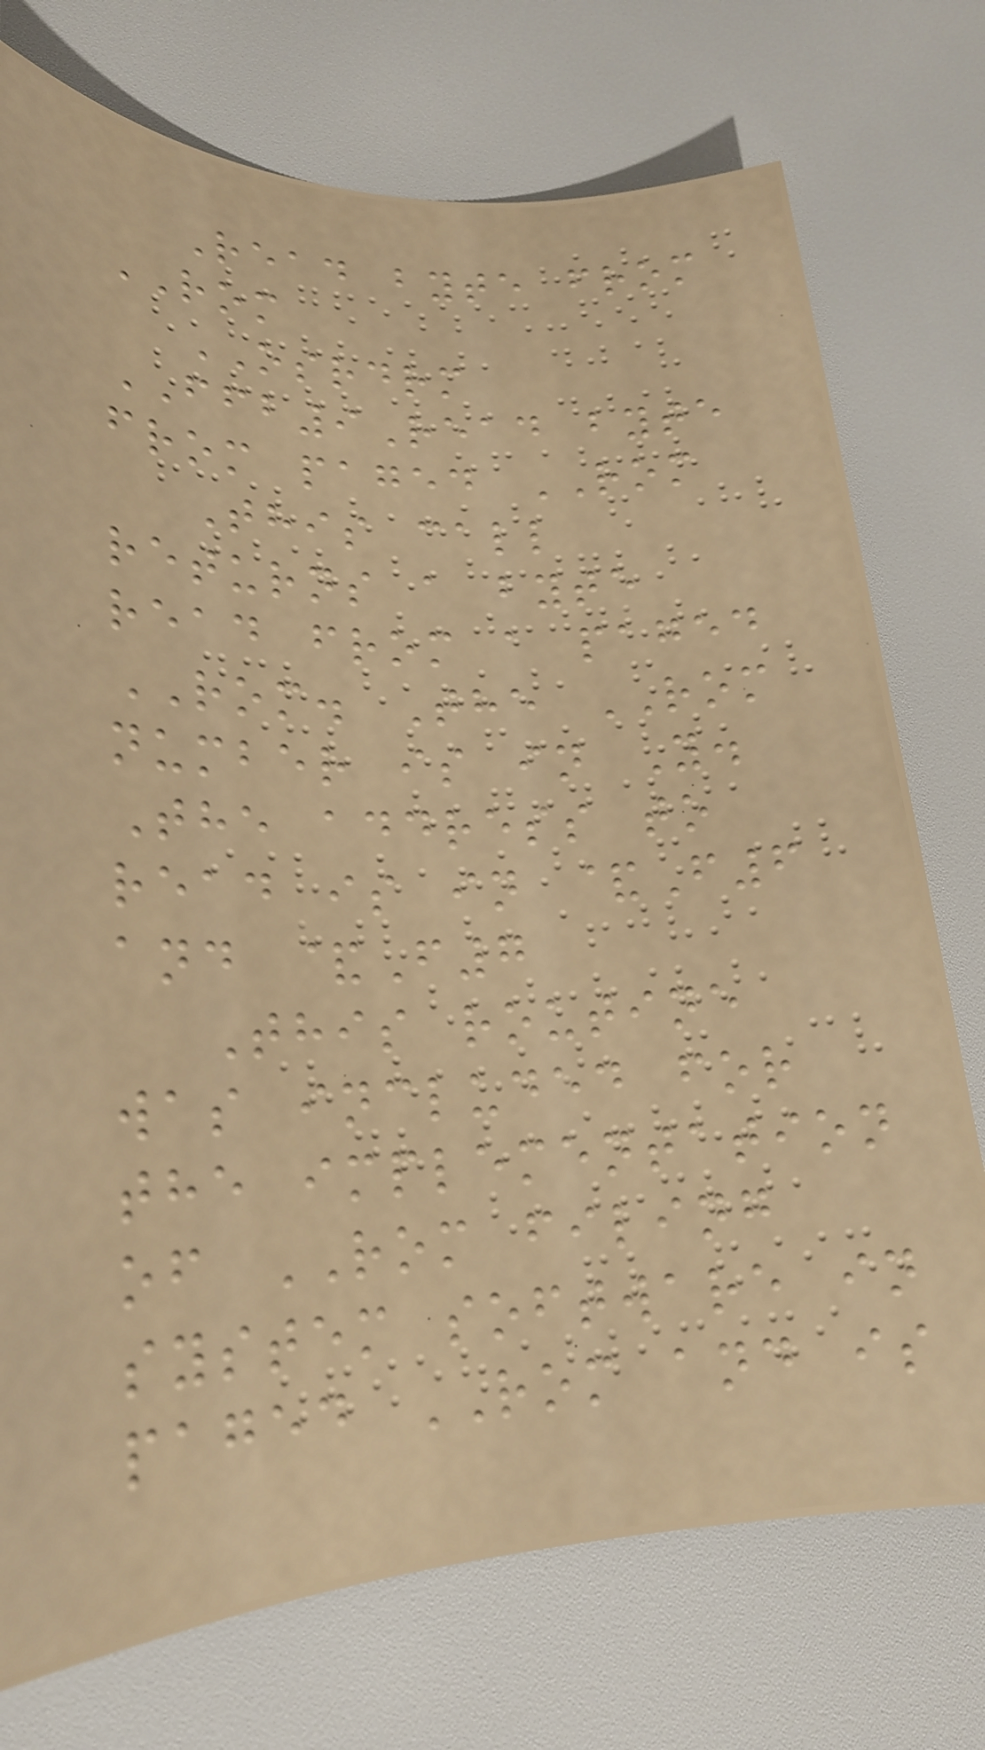Read byte from
ROM
OSRDRM
FFB9Read byte
from paged ROM
This call
returns a byte
read from a paged
ROM. The ROM
number is in Y.
The address to
read is in &F6
and &F7
This routine
was included for
the implementation
of ROM filing
system software in
paged ROM and is
